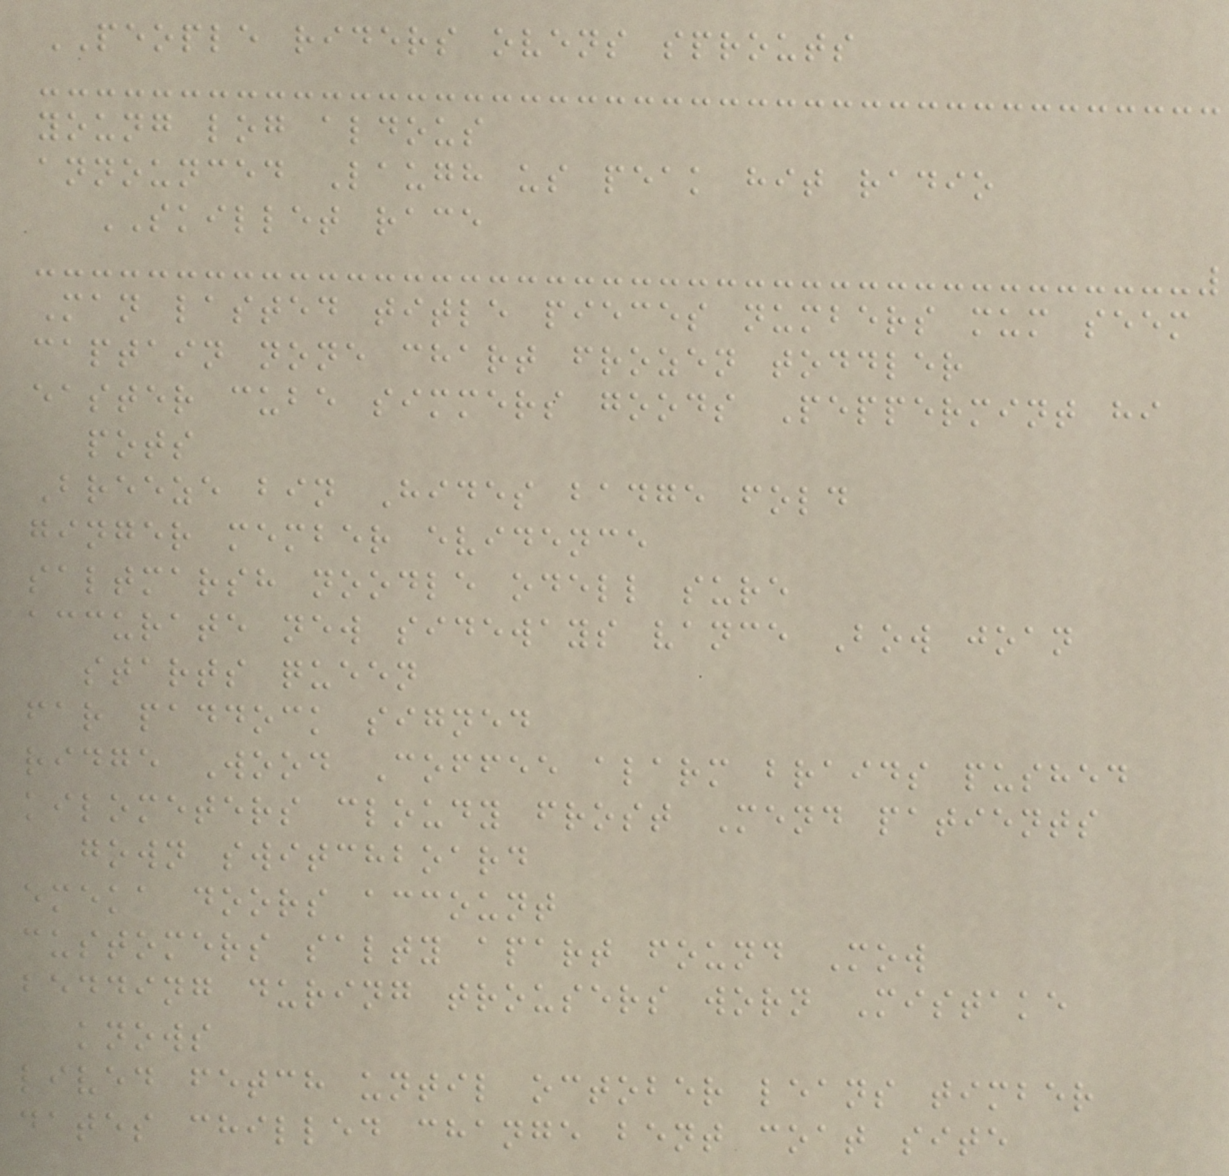PEOPLE riders ovens sprouts
young log aldous
announced Laugh us peak hit radio
SKILLET race
Man lasted title pieces numbers mum seem
captain none chart frozen toddler
easter cube simmers goods Peppermint hi
pots
Breeze bin Hides badge fold
ginger member evidence
saltmarsh noodle odell sure
accurate new sideways vance Bow joan
starts queen
far paddock signed
ridge Wood Coffee alarm braids pushed
kilometers cloudy frost Mend patients
gown switchboard
emeka doors account
customers salty apart found Mow
bedding during trousers worn Mistake
knows
lived fetch until october leans timber
dates chilled change bent coat site
